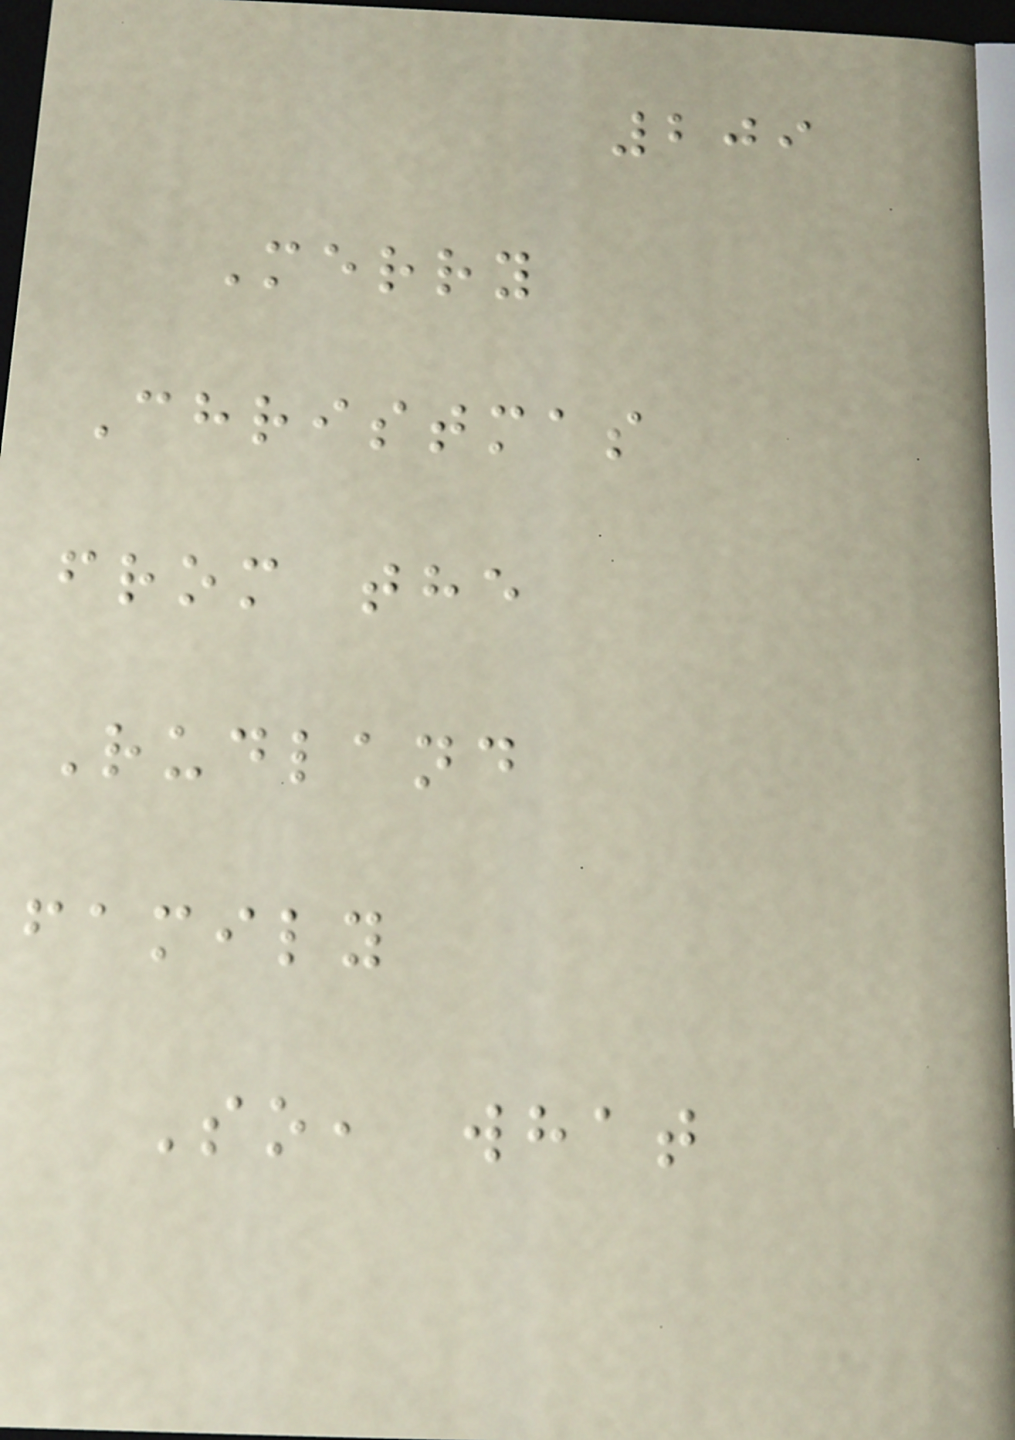209
Merry
Christmas
from the
Rudland
family
So, what
